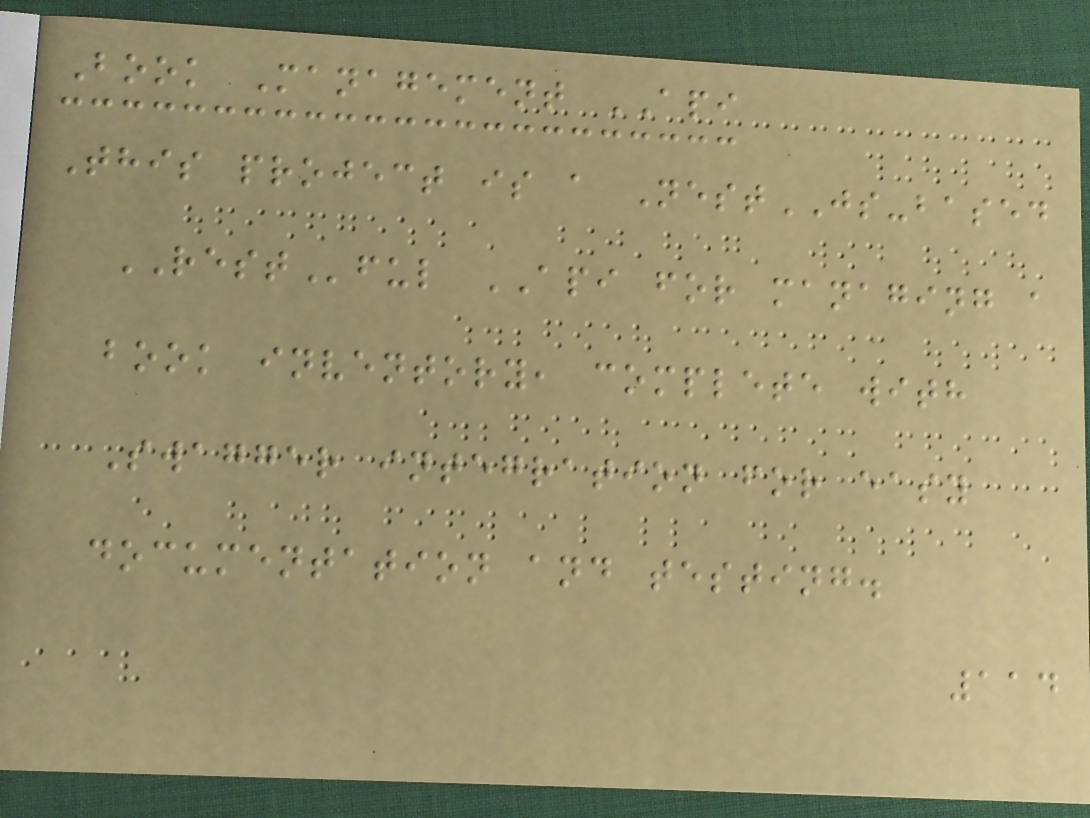Book Management API
This project is a NestJS-based
RESTful API for managing a
book inventory, complete with
Swagger integration for easy
documentation and testing.
114
